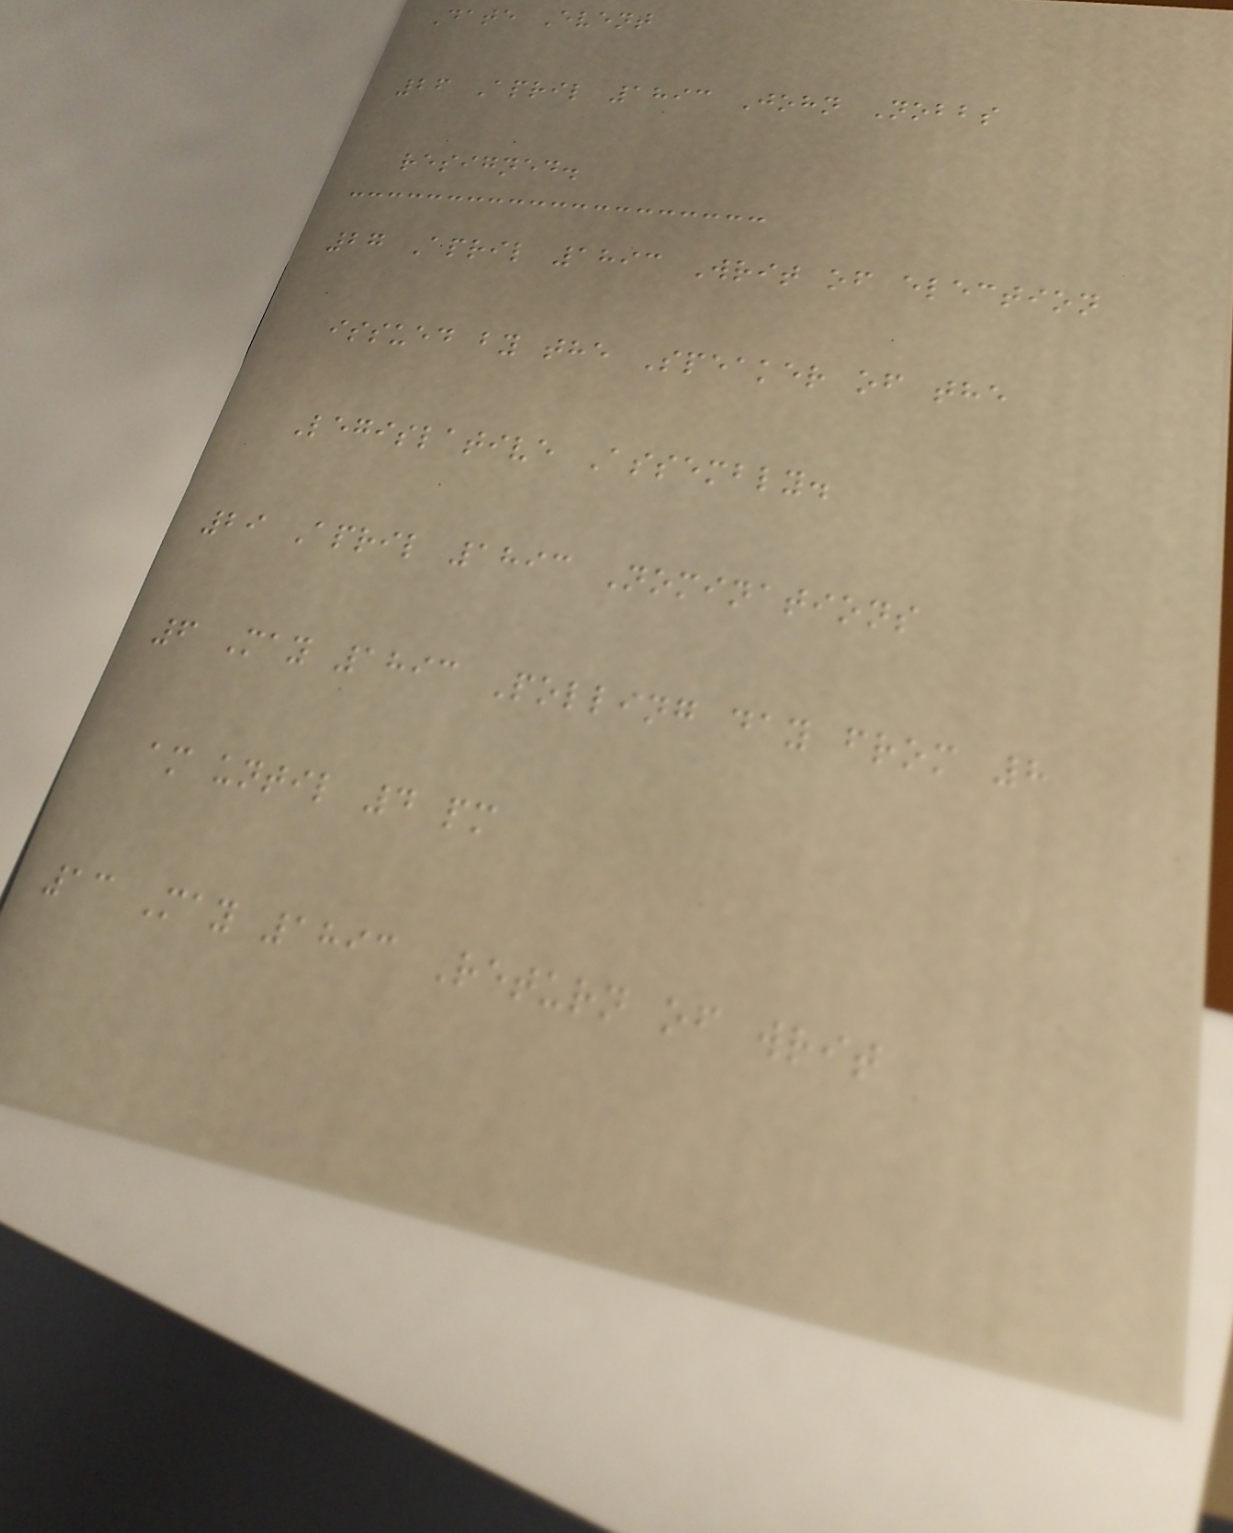Date Event
26 April 1893 John Nobbs
resigned.
27 April 1893 Writ of election
issued by the Speaker of the
Legislative Assembly.
29 April 1893 Nominations
6 May 1893 Polling day from 8
am until 4 pm
13 May 1893 Return of writ
